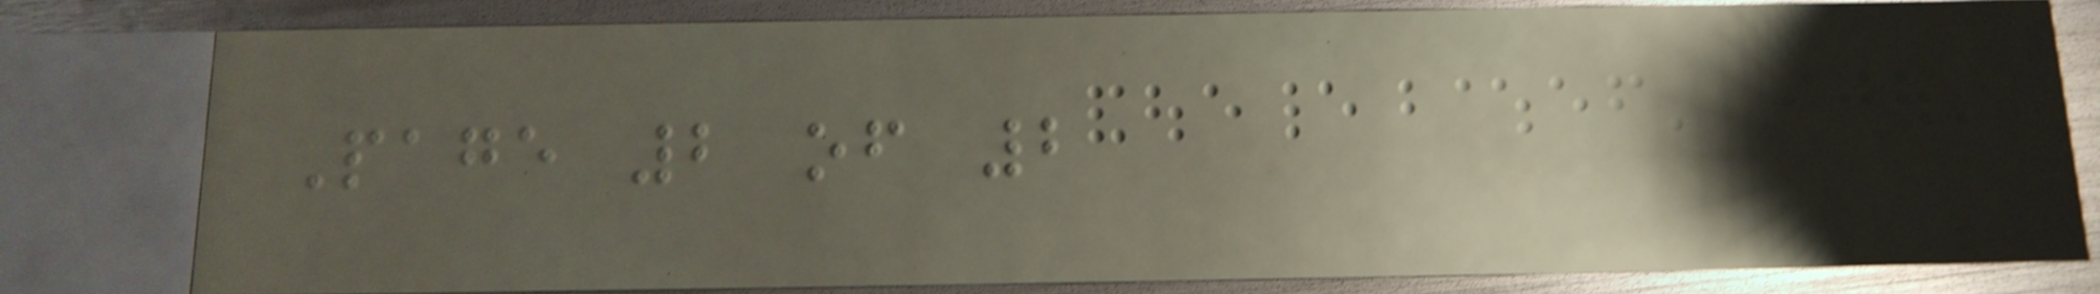Page 2 of 2
